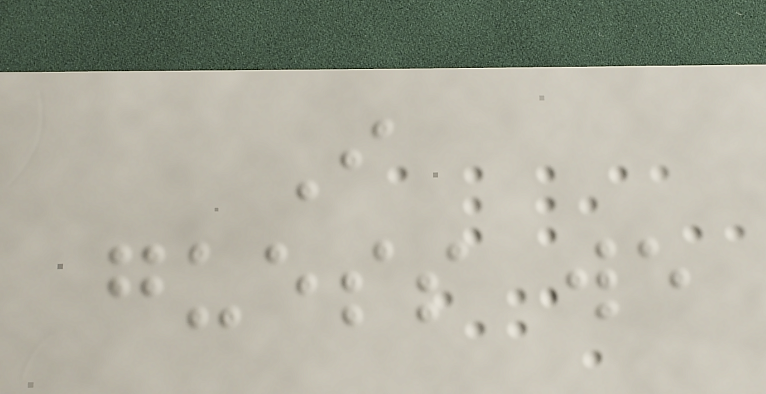I
guess we
